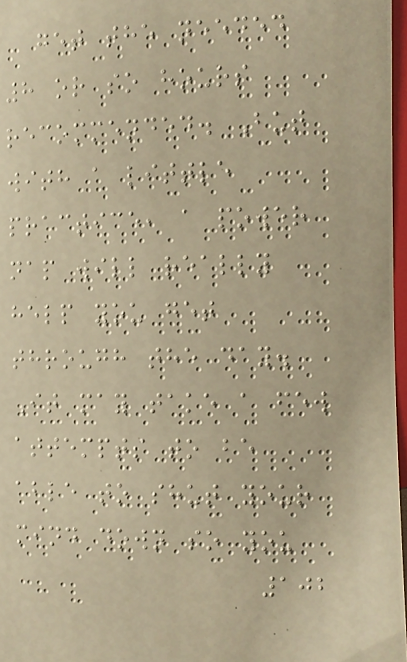get the needed
8 or so hours
recommended. But
with a little
practice, a power
nap will really
help you get
through the day.
It may take a few
attempts to be
able to shut your
mind down so you
102
